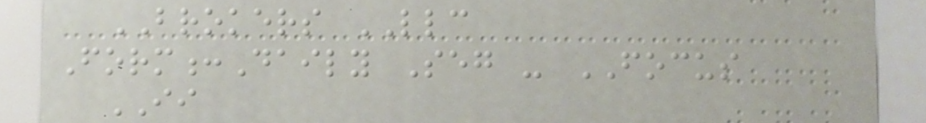BROKERS LLC
Form:Daily Seg - FOCUS
II
